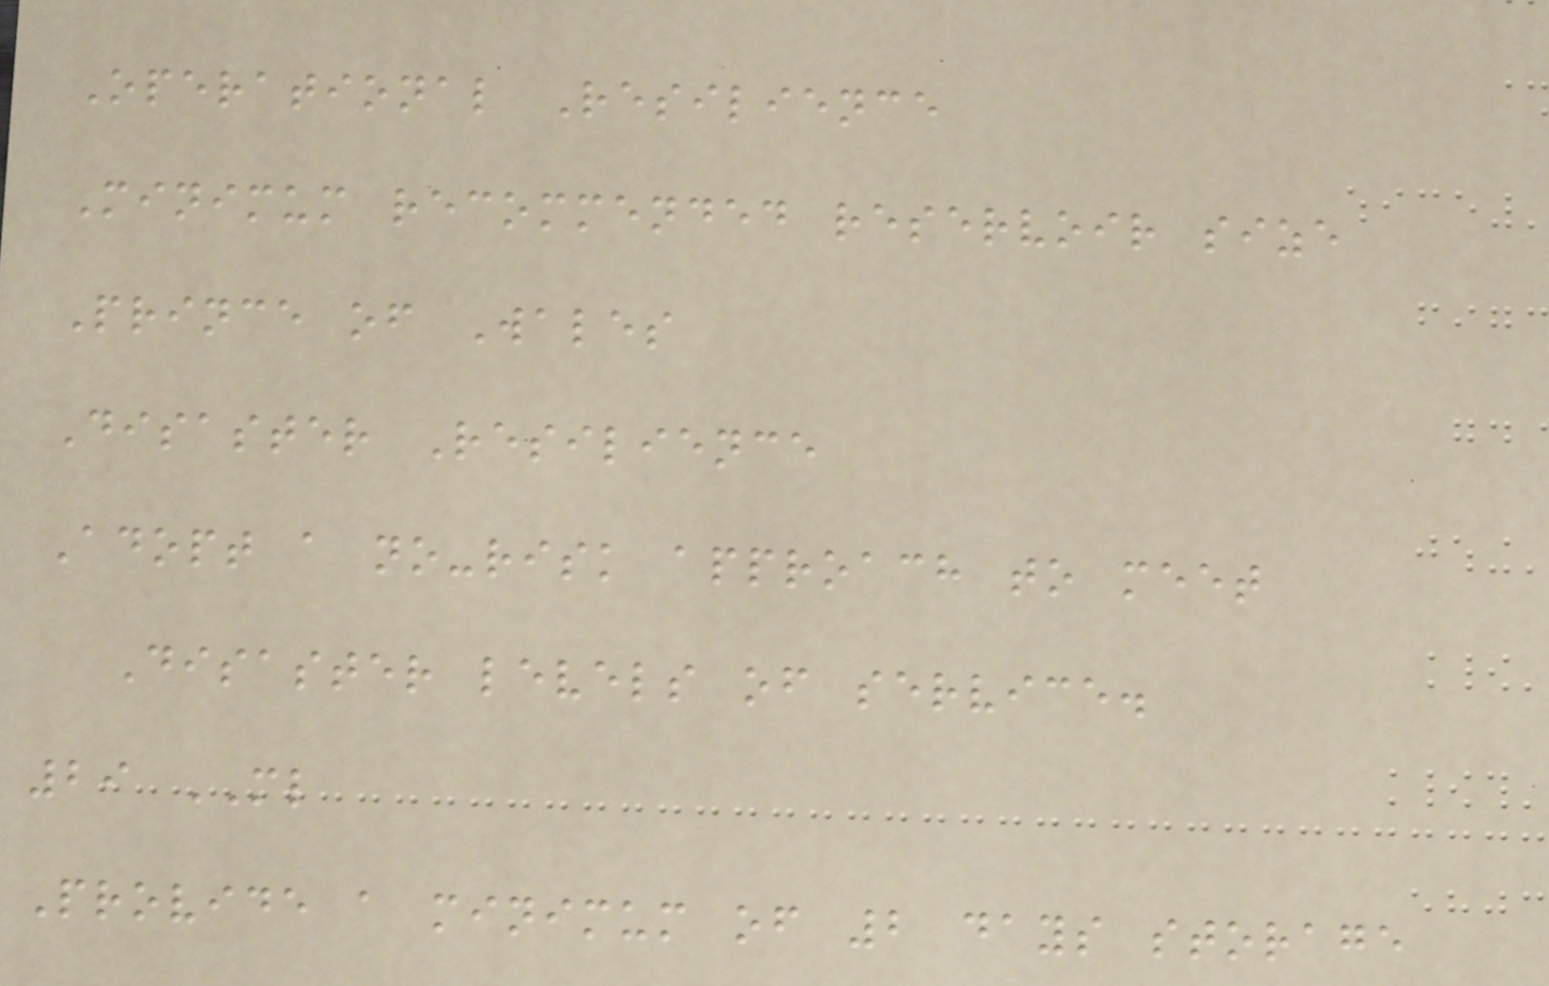Operational Resilience
Minimum recommended reservoir size
Prince of Wales
Disaster Resilience
Adopt a no-risk approach to meet
Disaster levels of service.
29 ML
Provide a minimum of 2 days storage
